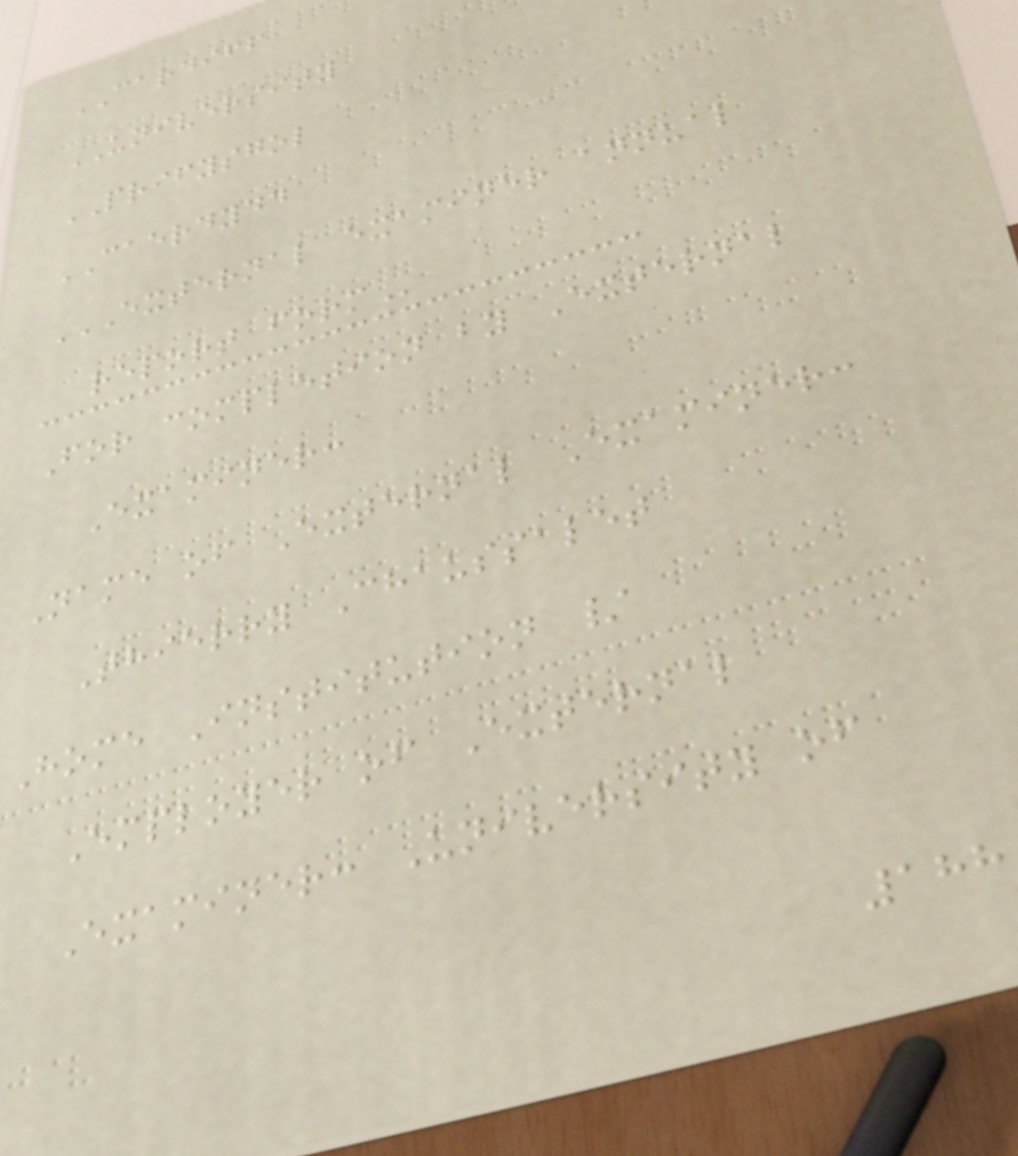CARDIFF
UNIVERSITY
PRIFYSGOL
CAERDYDD
EXTERNAL EXAMINER ANNUAL
REPORT FORM
For completion by External
Examiner:
Name of External Examiner:
Thierry Chaussalet
Home Institution /
Employer of External
Examiner: University of
188
